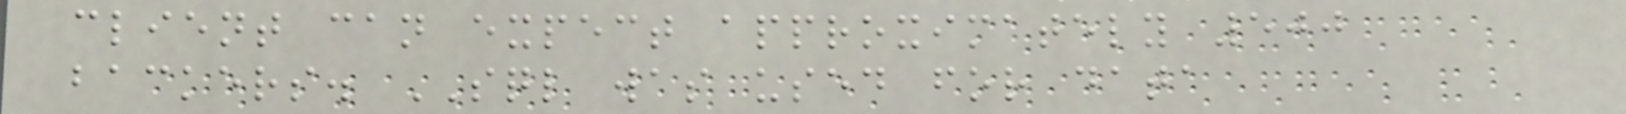client can expect approximately 500
backers. SQL was used for data
